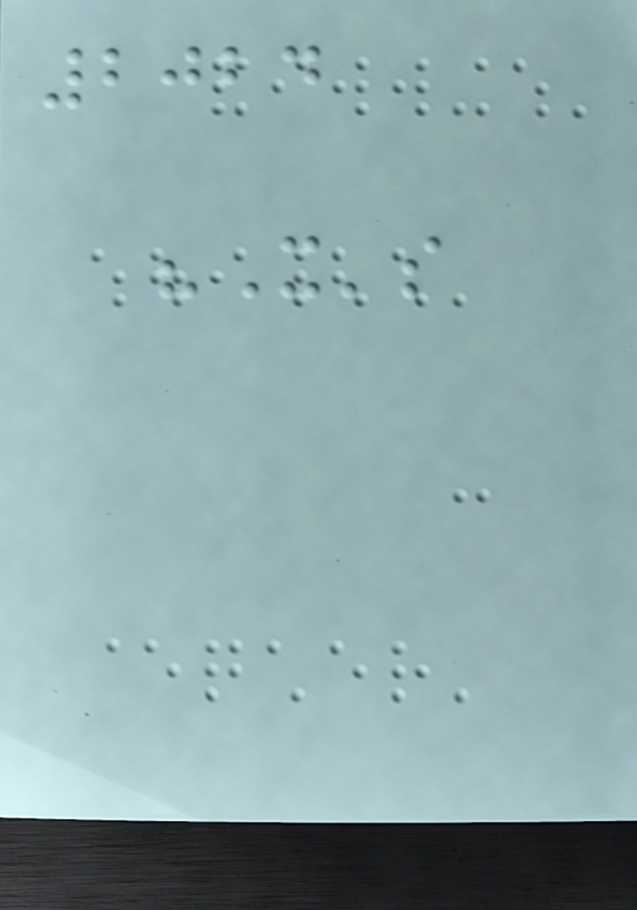2024
"It's
